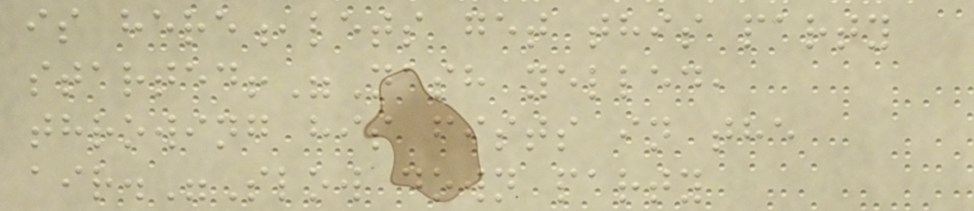is here,lets get this party
started!"Nash yelled,
throwing his fists in the
air."Slow down party
